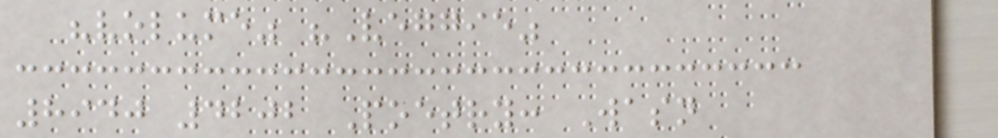"volume" "Veggie"
8940 4202 Poetry: Wasn
